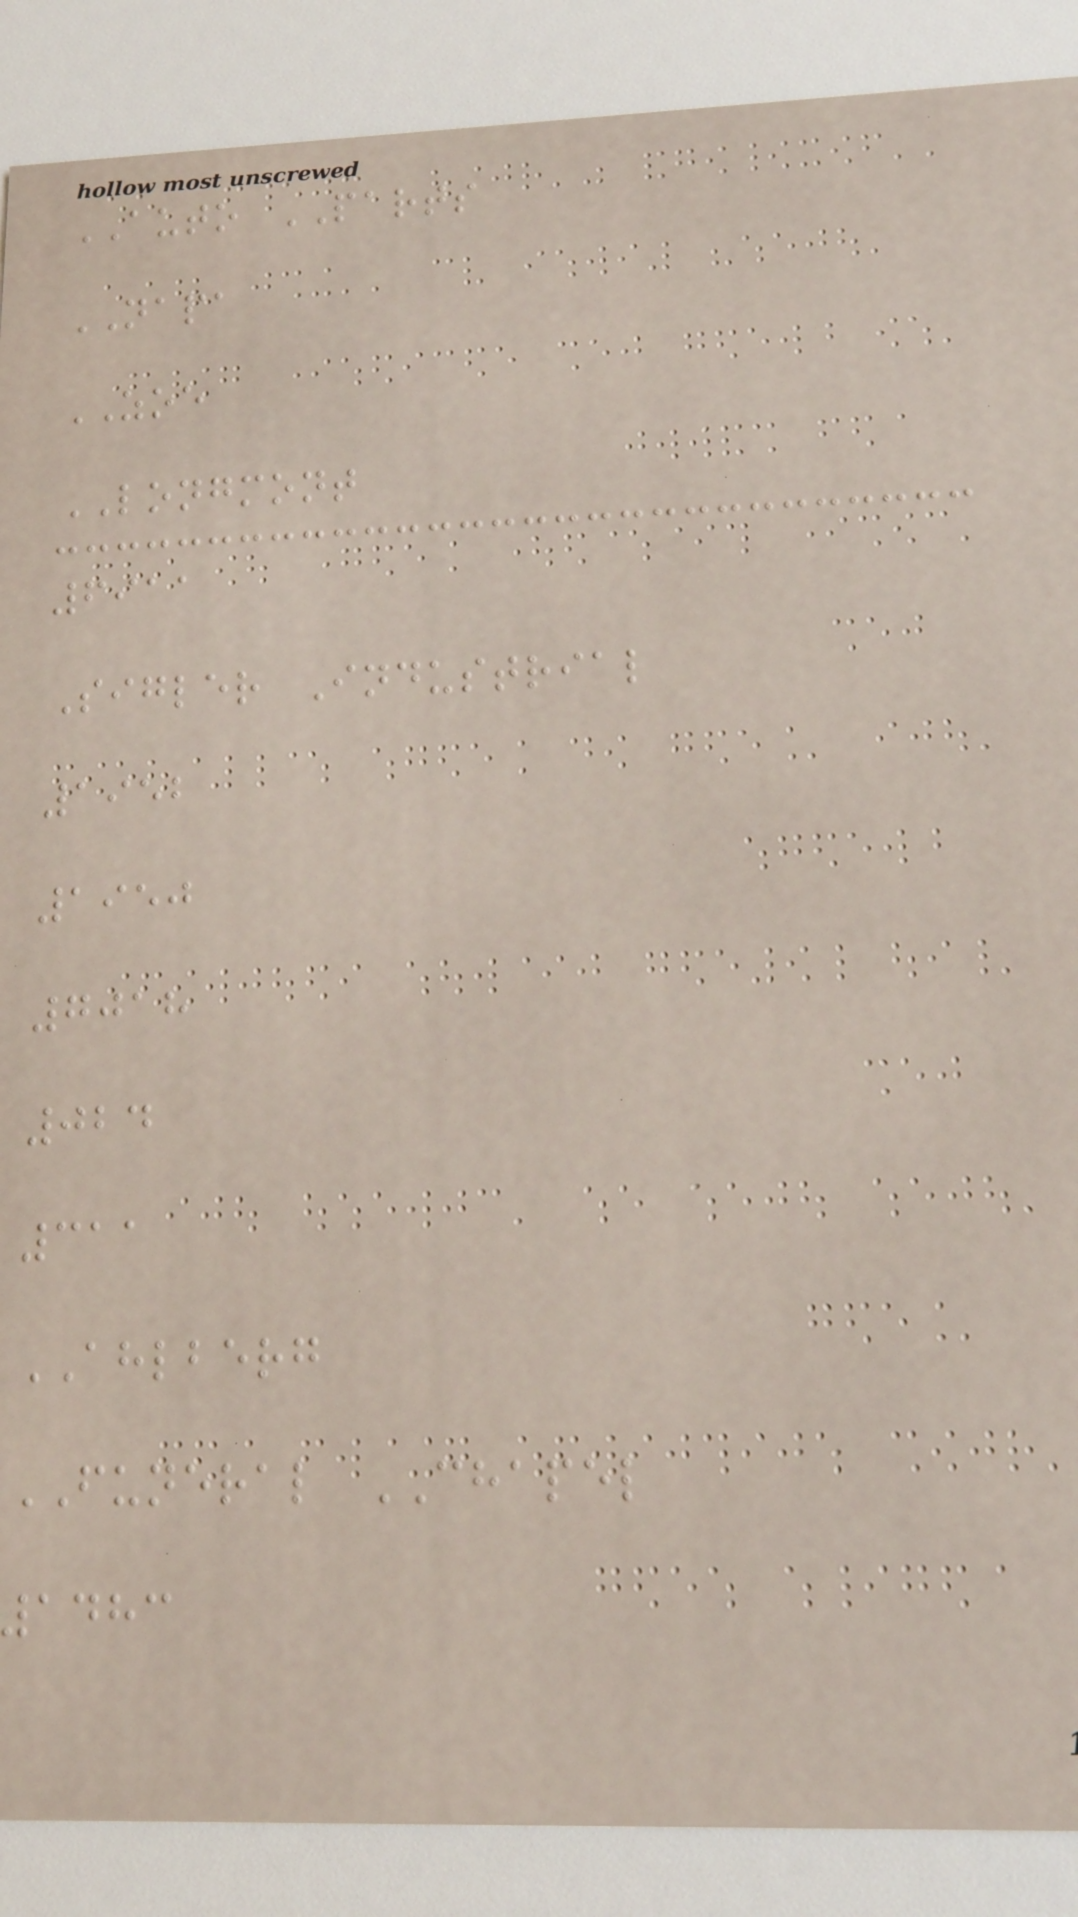AUTO PARTS
NAPA
ZOE
LONGMONT
6911
Sigler Industrial
1952
1950
7018
024
311
AHLBERG
FUNERAL CHAPEL
adhc
